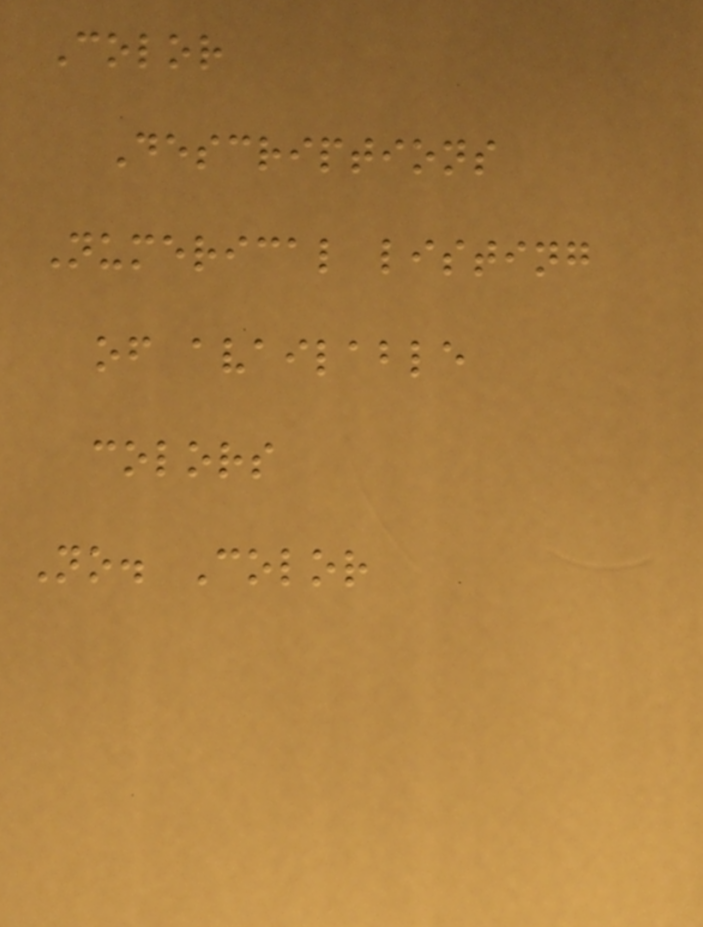Color
Descriptions
Numerical listing
of available
colors
No. Color
